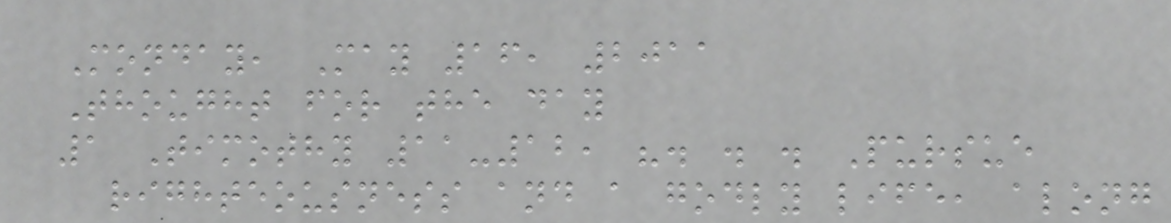Monday, May 16, 2011
Thought for the day
1 Timothy 11-12, ". . . Pursue
righteousness and a godly life, along
